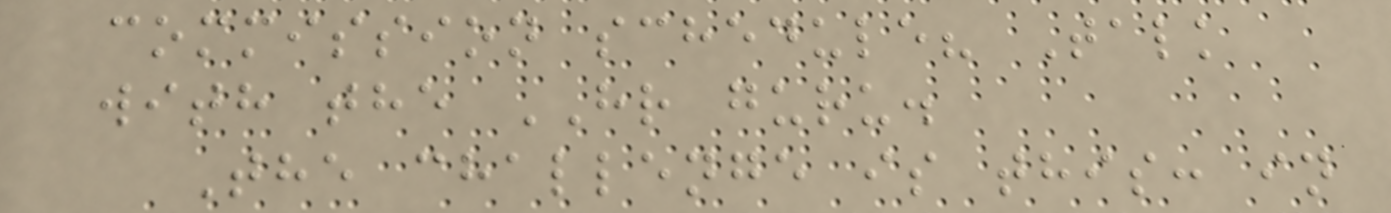commission schedule? Talk
with the HR guru.
The challenge is this: in
